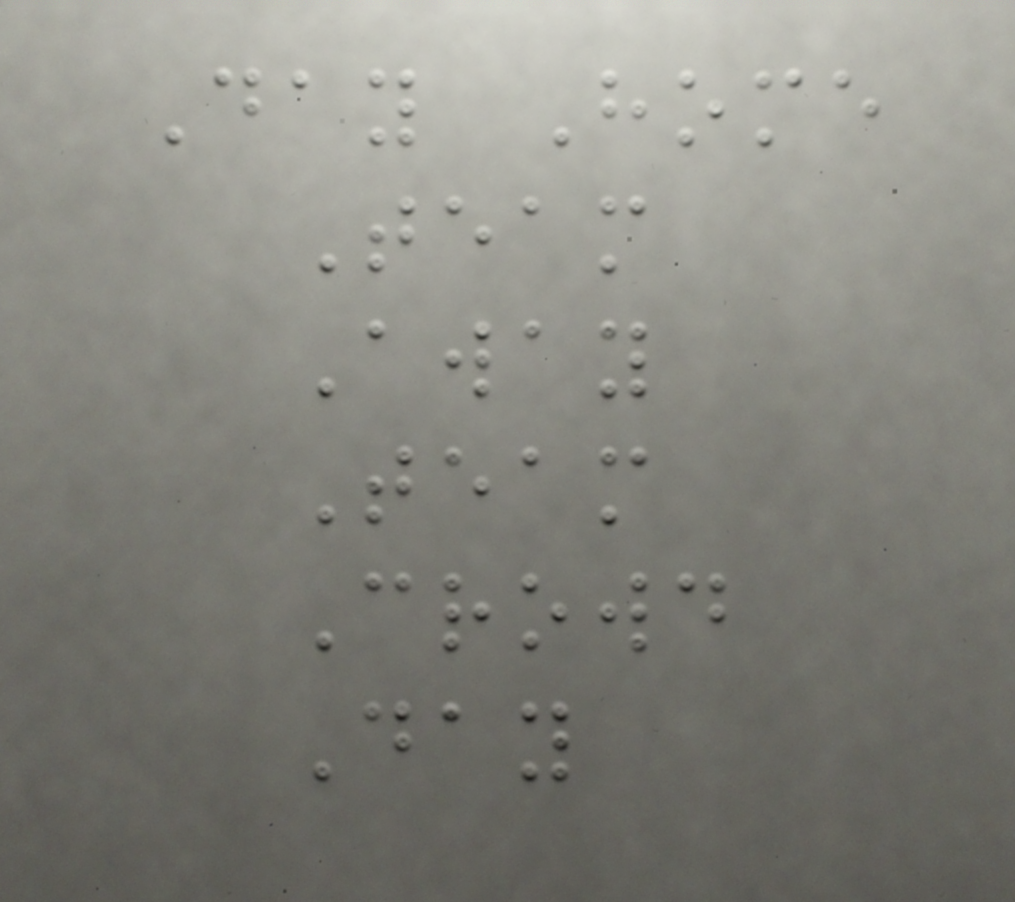Day Home
Team
Away
Team
Crowd
Day
